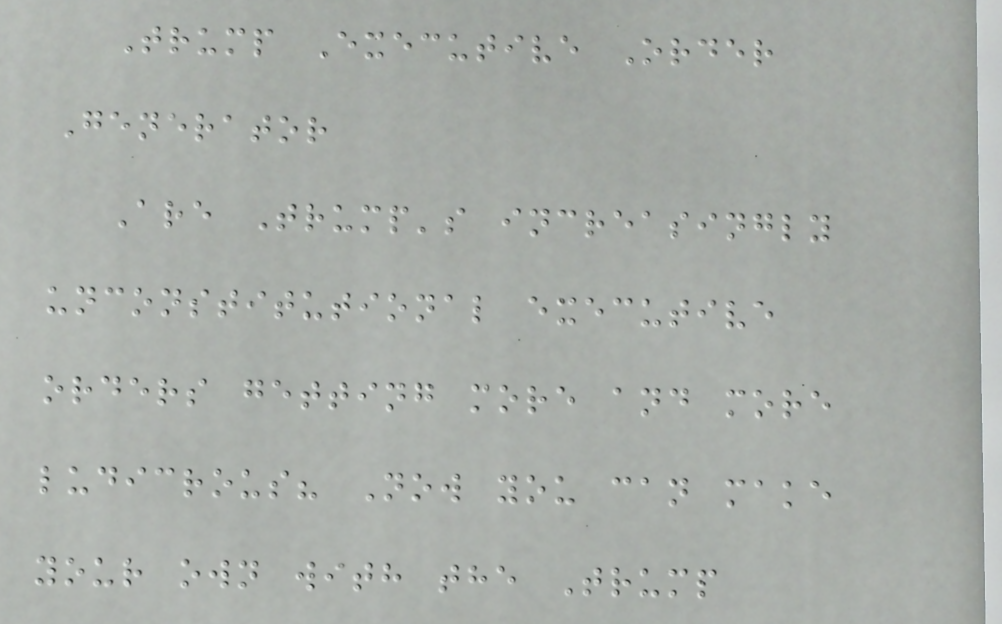Trump Executive Order
Generator
Are Trump's increasingly
unconstitutional executive
orders getting more and more
ludicrous? Now you can make
your own with the Trump
